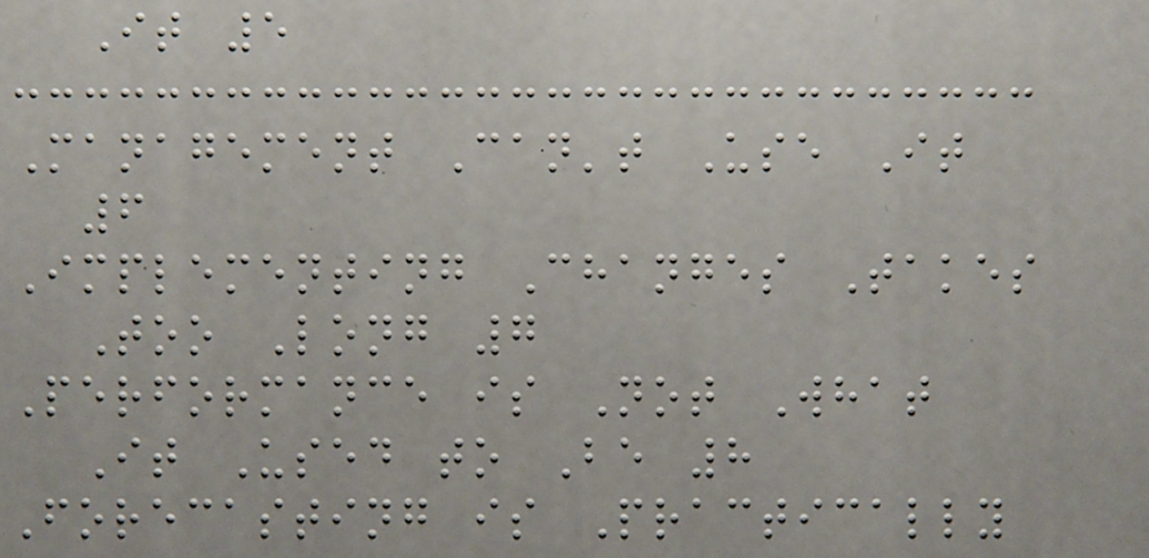It 5
Management Can't Use It
6
Implementing Changes Takes
Too Long 7
Performance is Not What
It Used to Be 8
Forecasting is Practically
